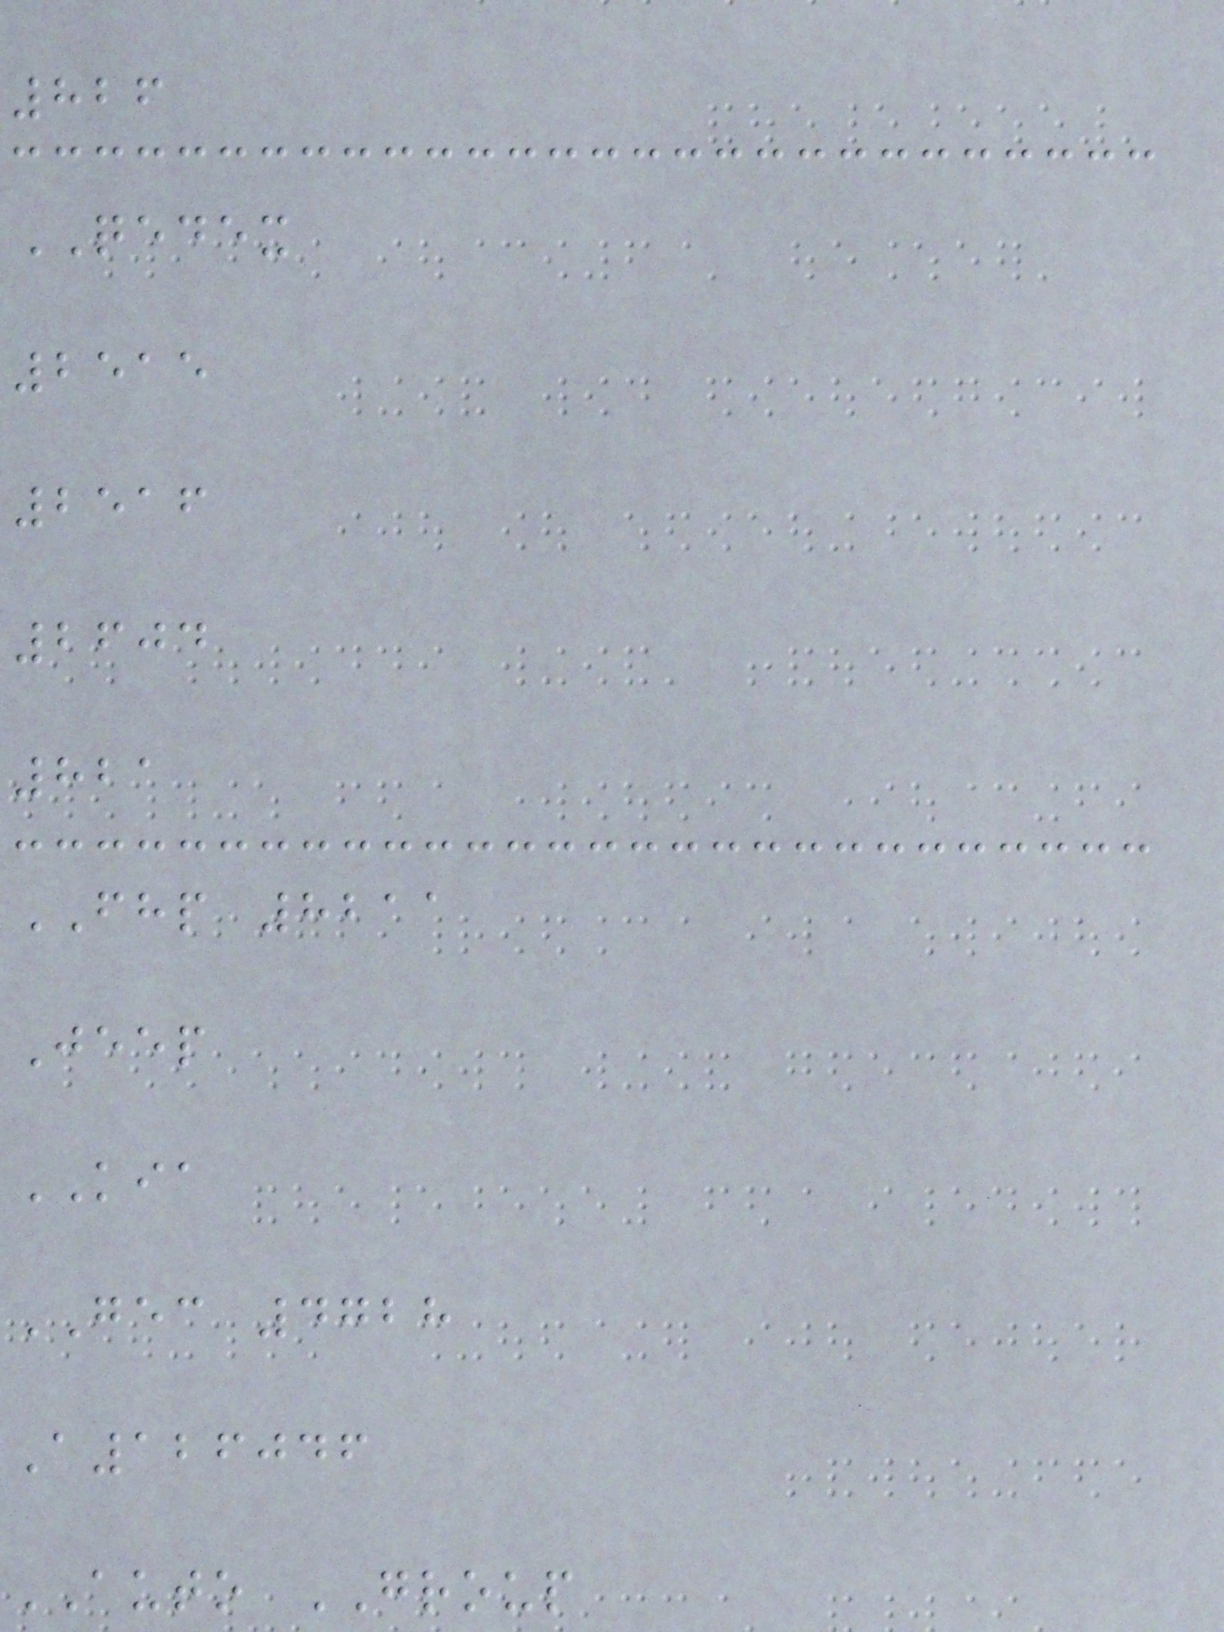826
QEDEX
2515
2516
2604
821
FHP 8211
Jeep
KIA
GEC 4728
A126046
AUTO GROUP
